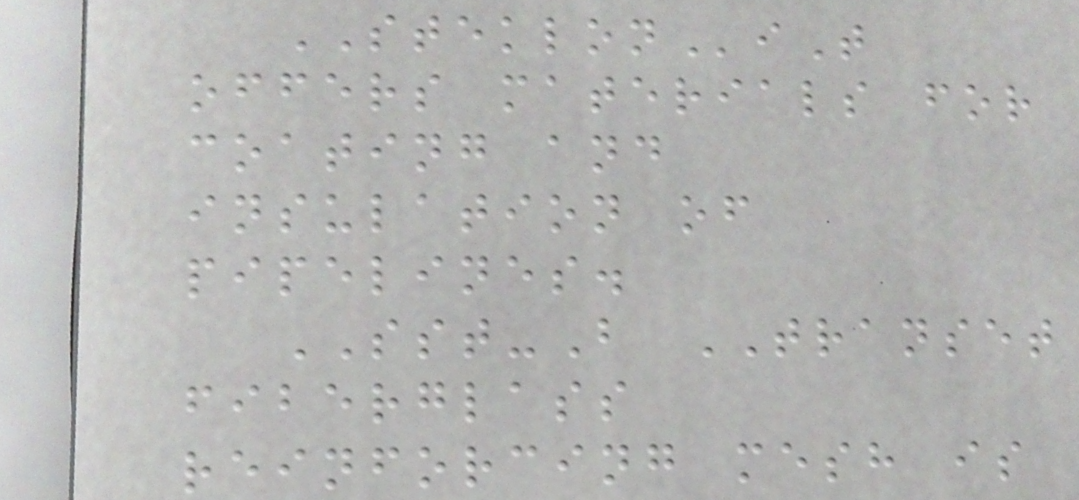STEKLONiT
offers materials for
coating and
insulation of
pipelines.
SST-B TRANSET
fiberglass
reinforcing mesh is
